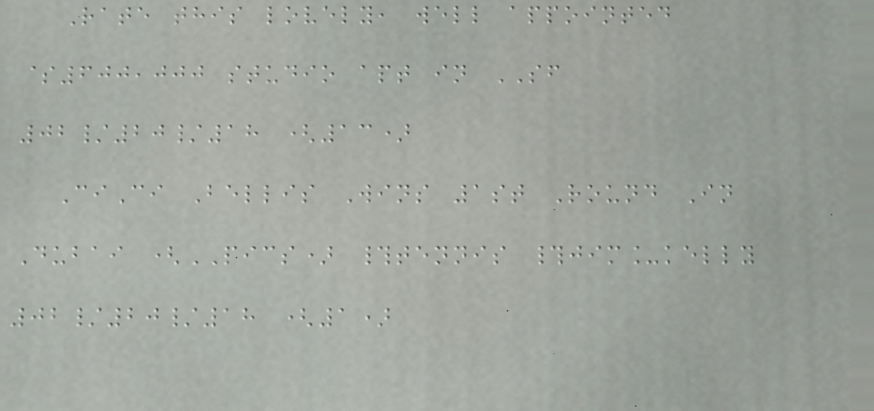Rate this lovely, well appointed
$600,000 studio apt in SF
02/20/18 (13)
CiCi Bellis Wins 1st Round In
Dubai (PICS) #tennis #jim_kelly
02/20/18 (1)
